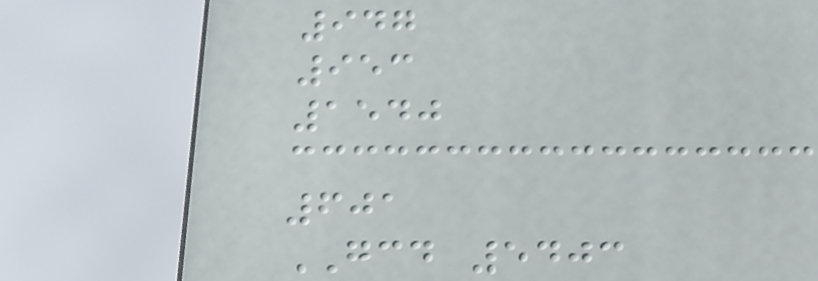947
953
1540
601
GCD 5403
